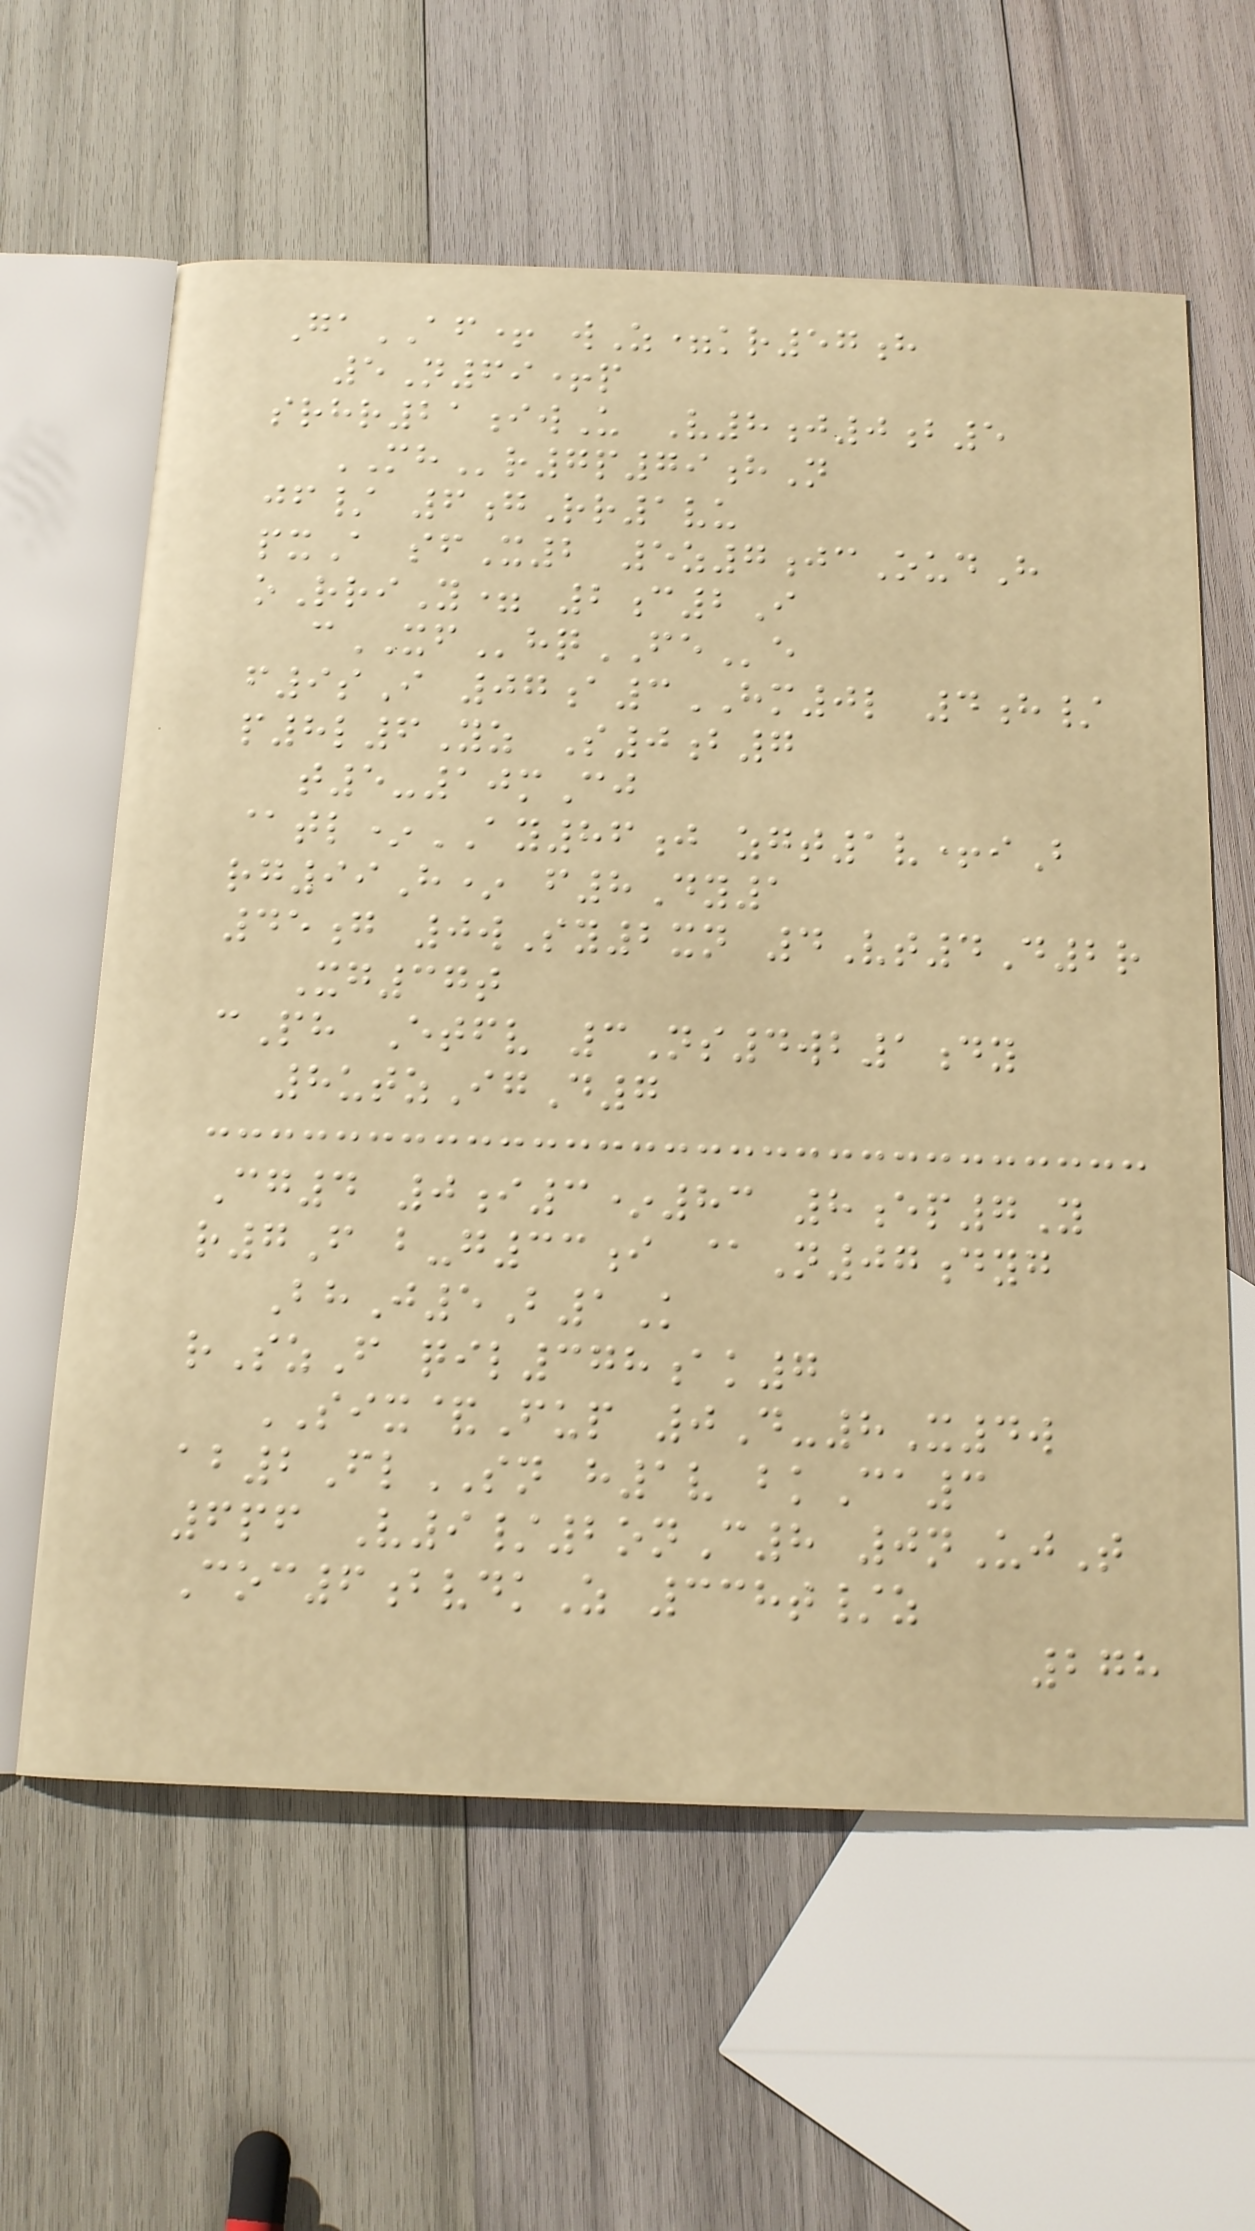GaAF+ wZ=kr57h
5N69+p
srhr21iwU V8j0b5
MHr7p79hN
jf/ 6gRr1vu
pxA sfX2 5z7jcOudH
oRriY= 2c2I
cXFhqFEe
f9sI 07a3HM0l 4h/
p8l6Yz S0b7
t5-10mCj
@tl*AY86j zgt1v+iB
rg99H* f8Dy1
45g 0wSy2xn 4Vt4D2r
Xg37t
cPh Etfv 3Ns4wb1dy
8utzIgD7
Cg4 0i3*83 8ep7Y
r7F b-g33i @N07dyg
BhJ5B1K
rSzF qil378ak7
SIX&Fup 0D-8X4w
ab2FlSN h1v bkCa3
6pf V9/2onC8 0nUjT
Coc6bvdkZ 338t/z
278
